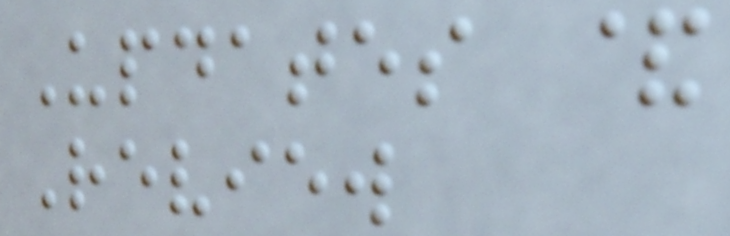Updates &
Review
